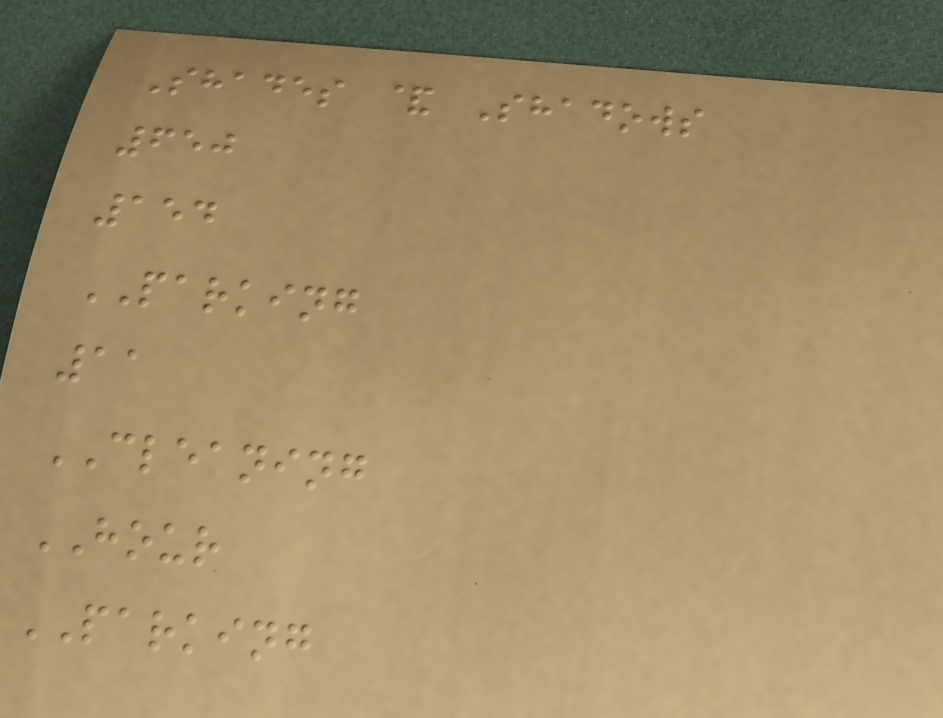Shades & Shadows
650
154
PARKING
11
CLEANING
HOUR
PARKING
